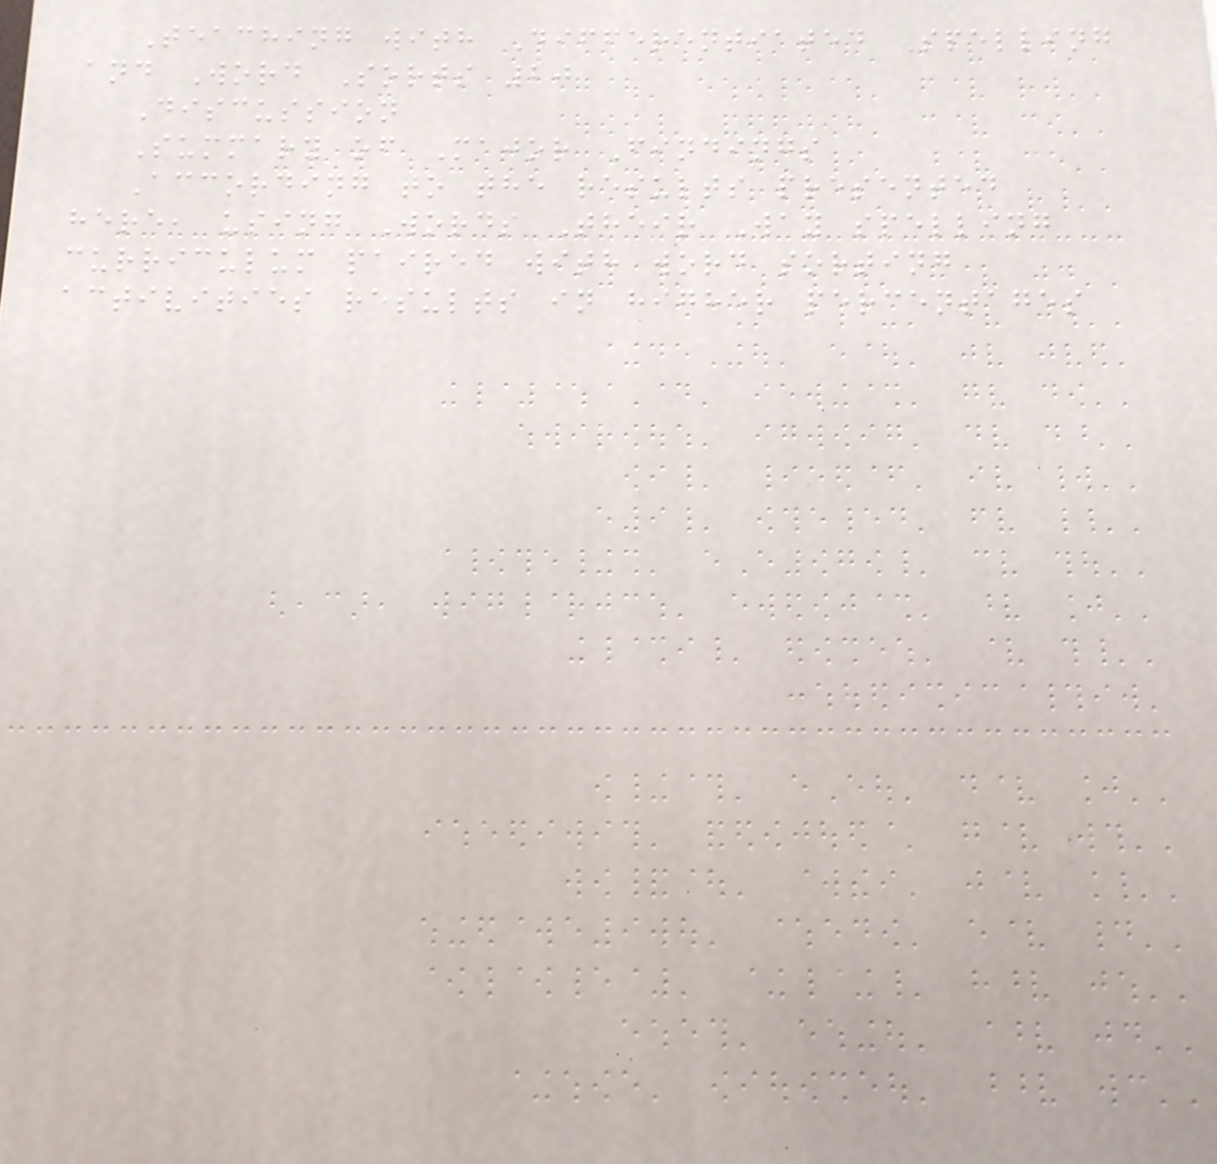Teaching with Differentiated Spelling
and Word Sorts 20
Discussion
Summary of Major Findings
According to the results presented
here, using Words Their Way spelling
curriculum paired with word sorting
activities results in higher percentages
